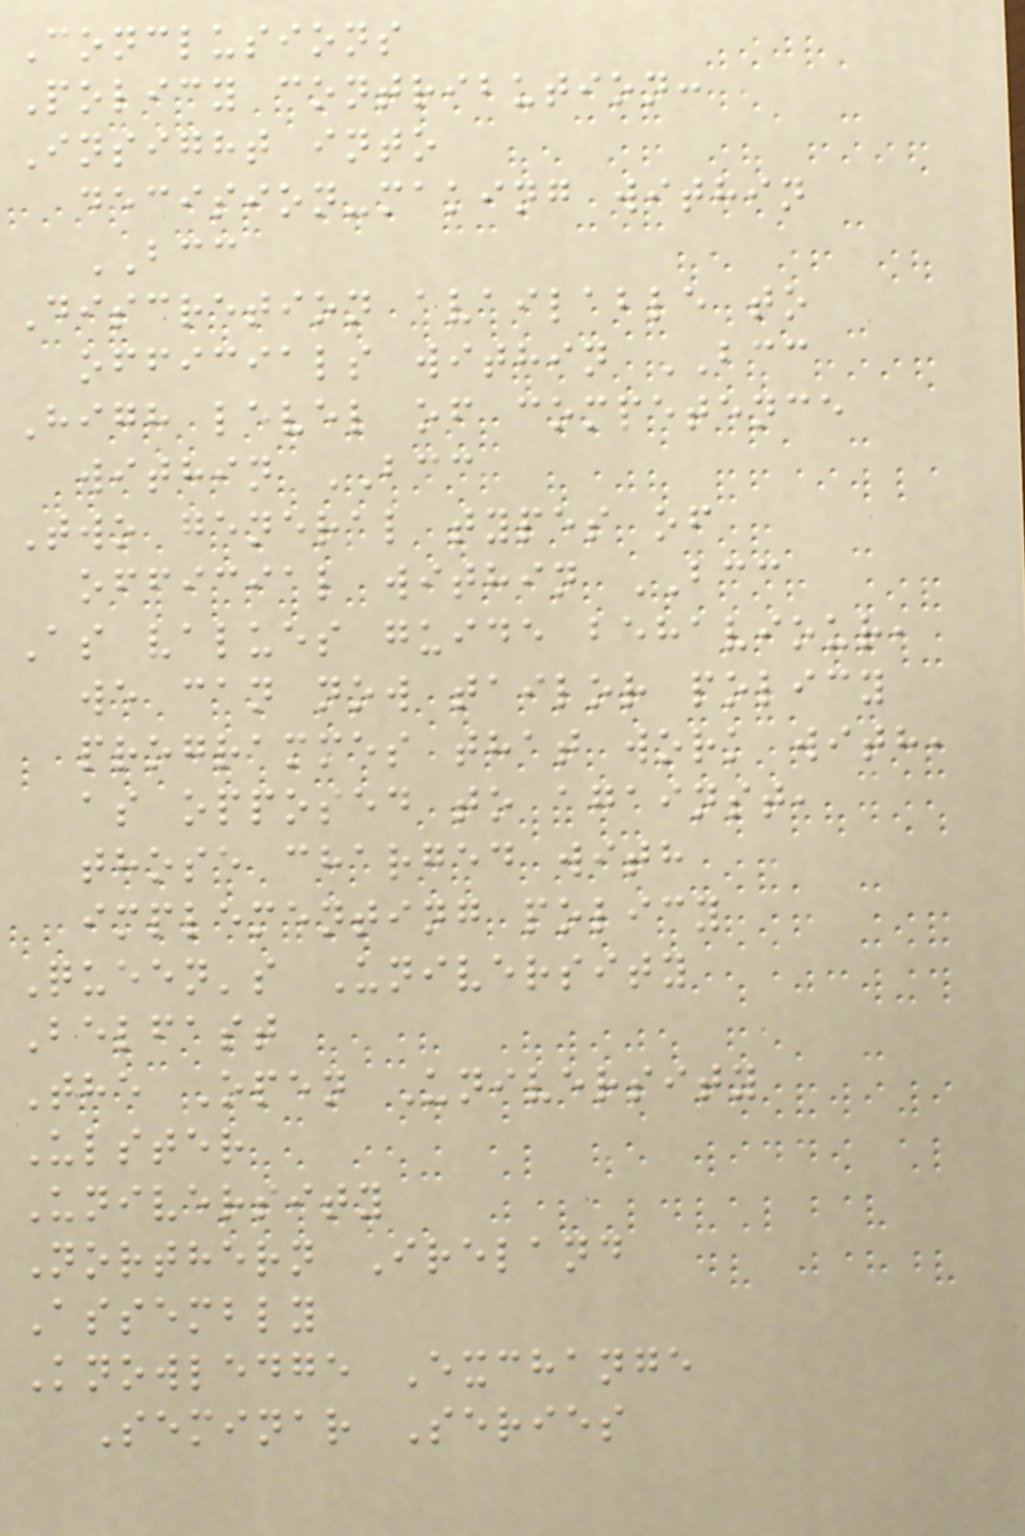Conclusions
Policy contribution:
Insight into
decision-making within
BCC
Discretion available to
officials within BCC
High level of competence
within BCC
Two general types of
official within BCC
As values guide behaviour,
we can now tailor policy
programmes that work with,
as opposed to against,
those charged with
implementing policy
Queen's University
Belfast
The Open University
Ulster
University
Northern Ireland
Assembly
Knowledge Exchange
Seminar Series
